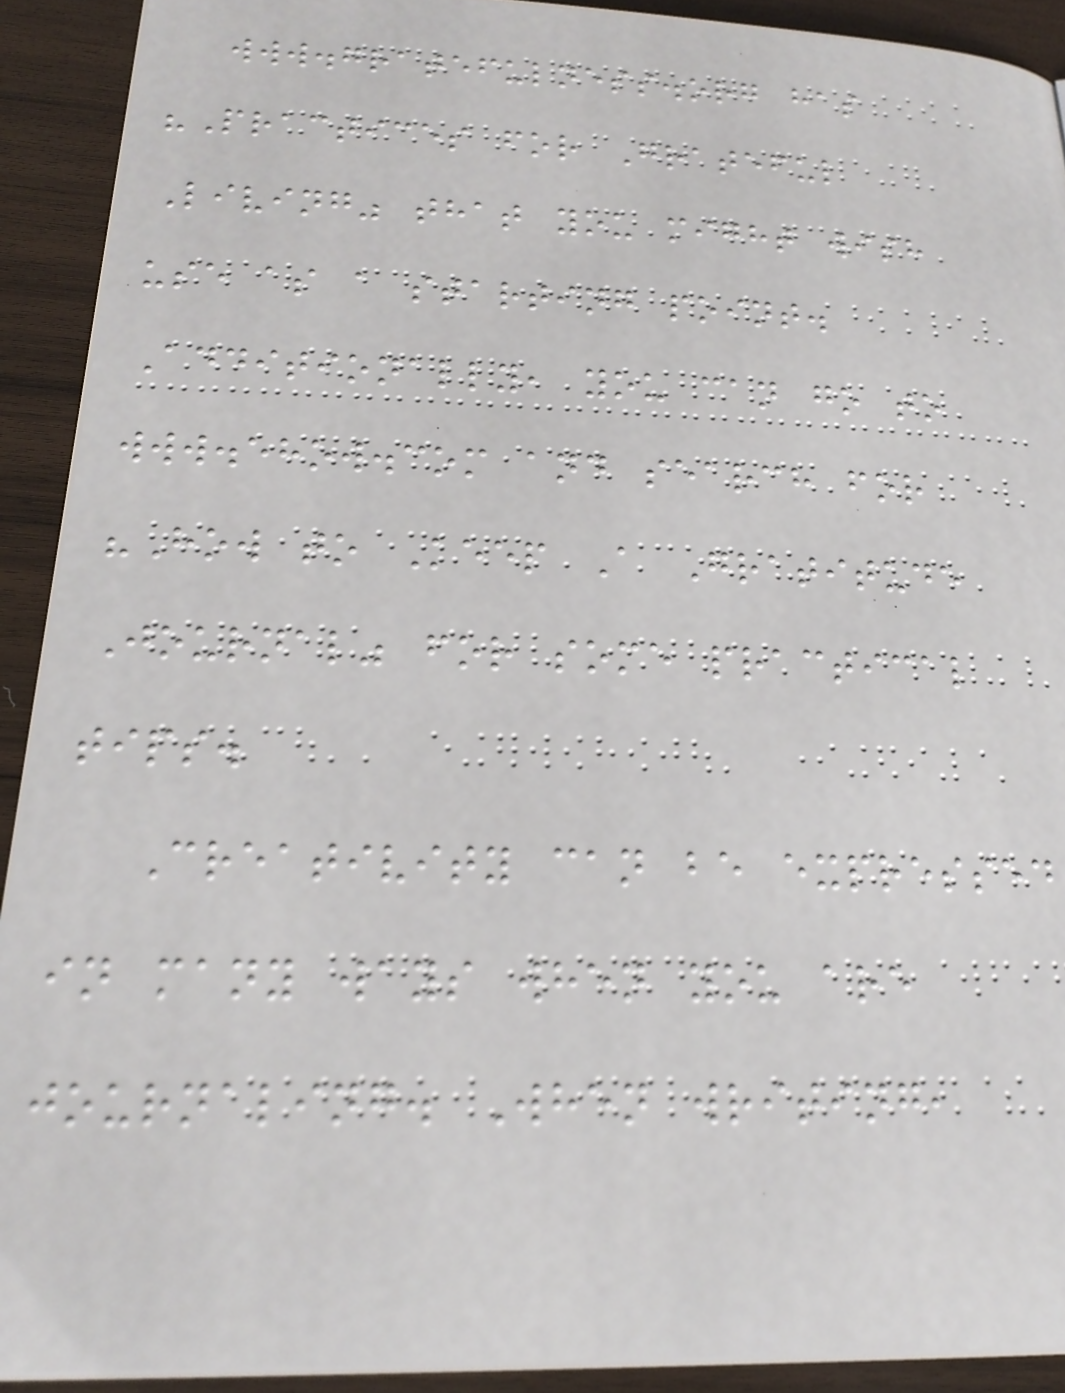www.gratefulness.org has
"Practices for Grateful
Living" that you might wish
use as a starting point.
Additionally, you can go to
www.ehow.com and search for
"How to Keep A Gratitude
Journal" for some practical
tips.
Creativity can be expressed
in many ways when you are
journaling. When writing,
